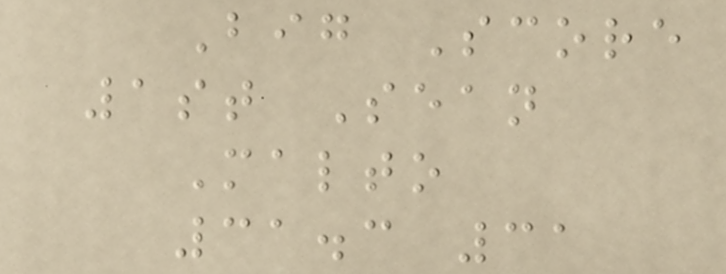Big Score
1st Sean
Malto
31.3 31
